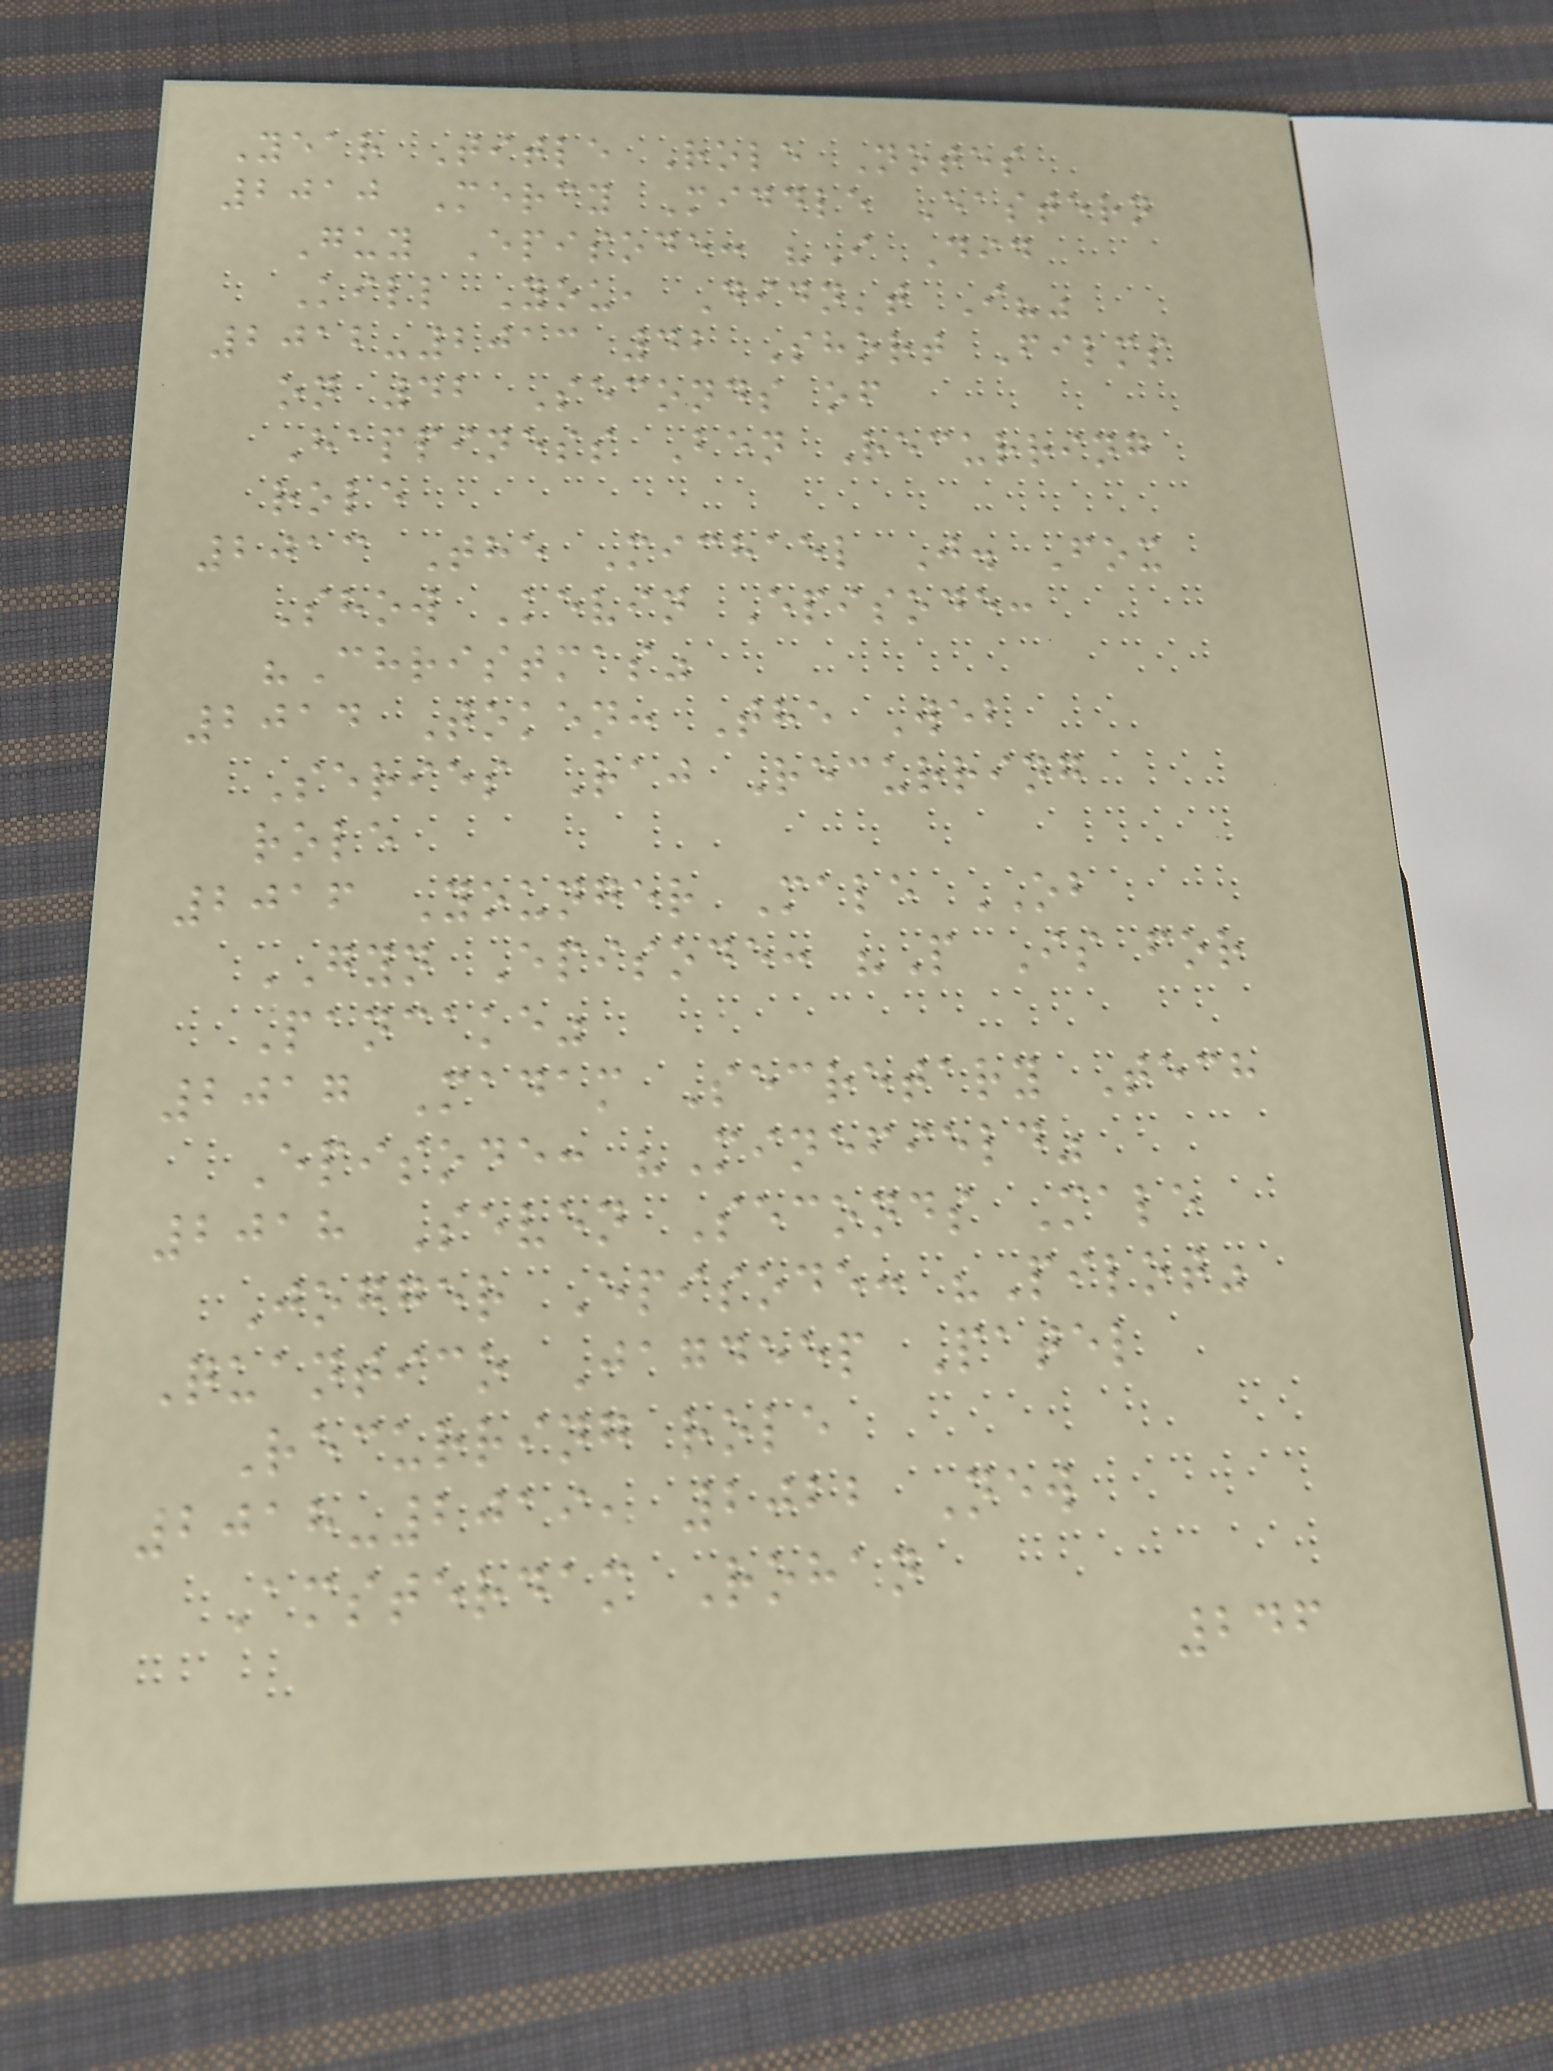Year Title Role Notes
2010 Mercy Middle Eastern
Guy Episode: "I Did
Kill You, Didn't I?"
2012-2013 42 Short Films
on 42 Seconds of
Happiness Ben Recurring
role
2013 The Michael J. Fox
Show Kevin Episode:
"Christmas"
2014 Token: The Web
Series Raj Recurring
role
2016 Younger Male OB
GYN Episode: "P Is for
Pancake"
2017 Madam Secretary Tech
Episode: "Minefield"
2018 Seven Seconds Male
Jogger Episode: "Pilot"
Quantico Jagdeep Patel
Recurring role
2018-2019, 2022 New
Amsterdam Rohan
246
